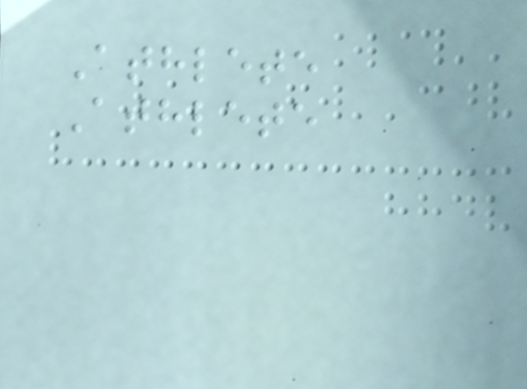Athlete
Athlete
